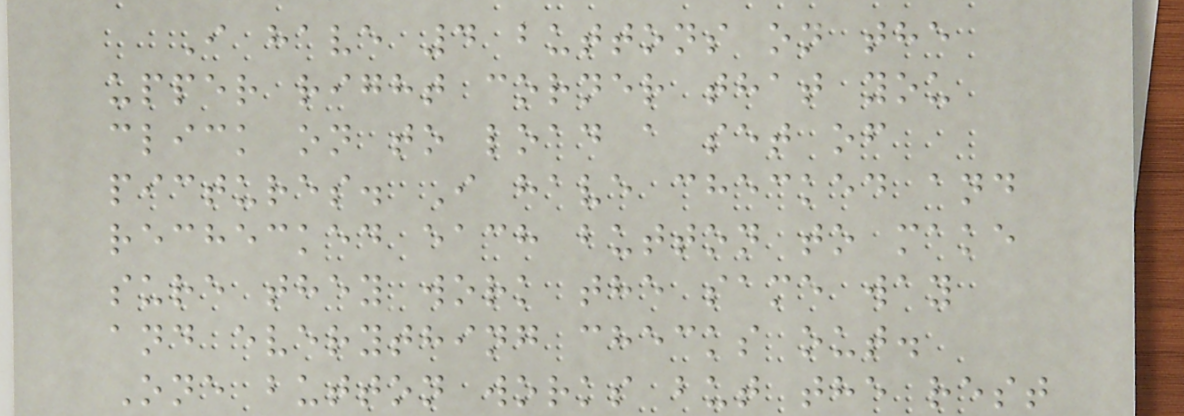I have 4 buttons on the
upper right corner that you
click on to load a set of
pictures. I have checked and
rechecked each button to make
sure they work the same way
and everything checks out.
One button works but the rest
